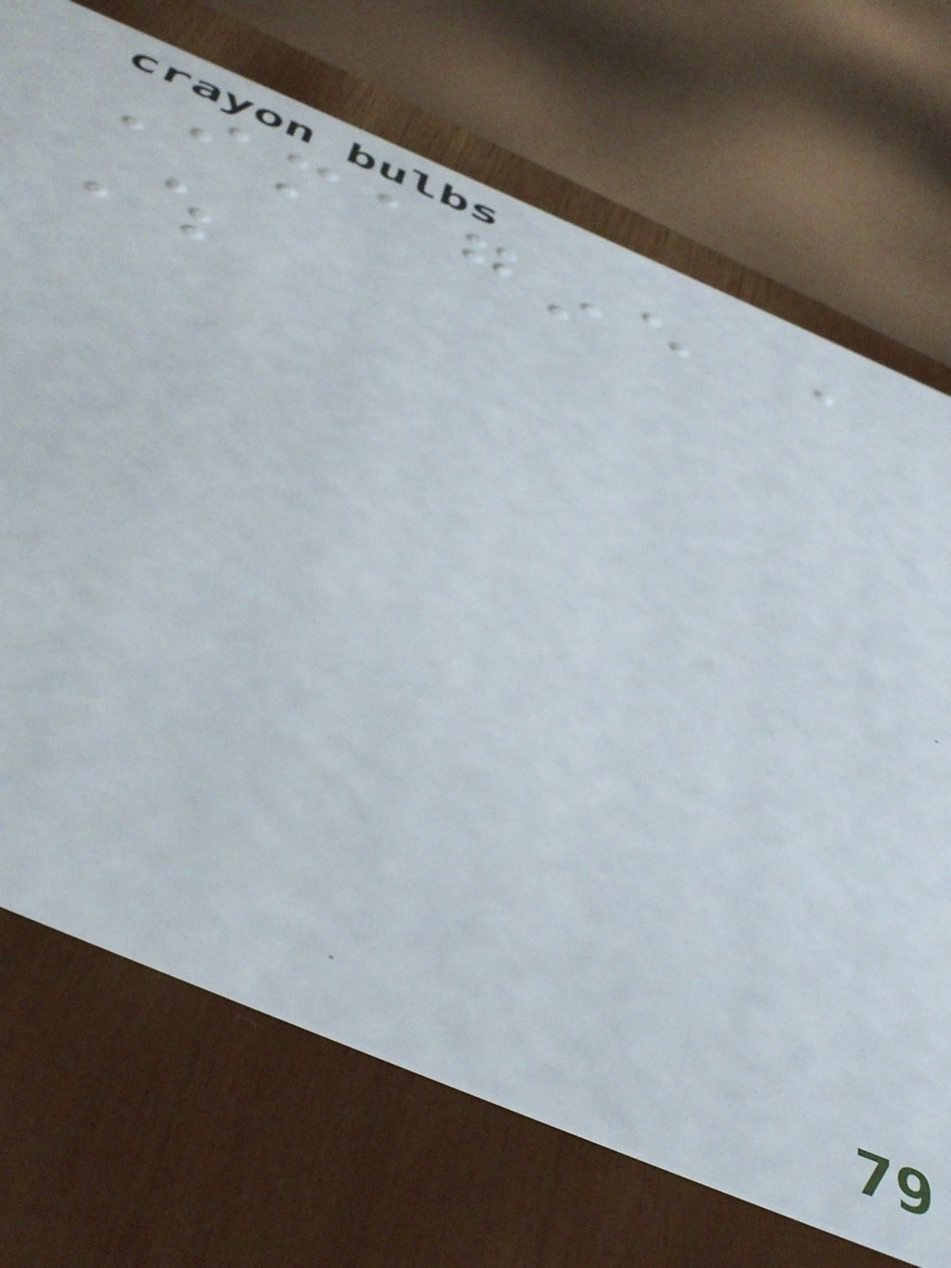Imagine a
Which
